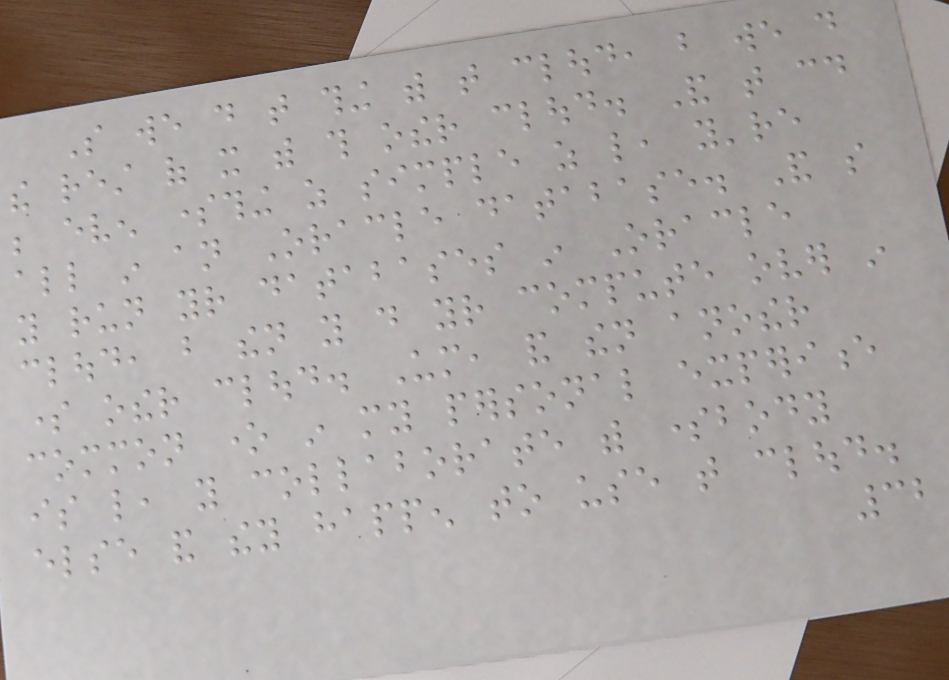So we do that thing with that cloud, but we do
the rest of it with this other cloud. And that could
be even something as simple as like, you're
all in an Oracle database. And so
you run your databases in Oracle
cloud, but then you do your compute over in
some other cloud. Um, and then another
common one in my personal experience
is like, you collaborate with somebody
else and they happen to use that cloud.
32
